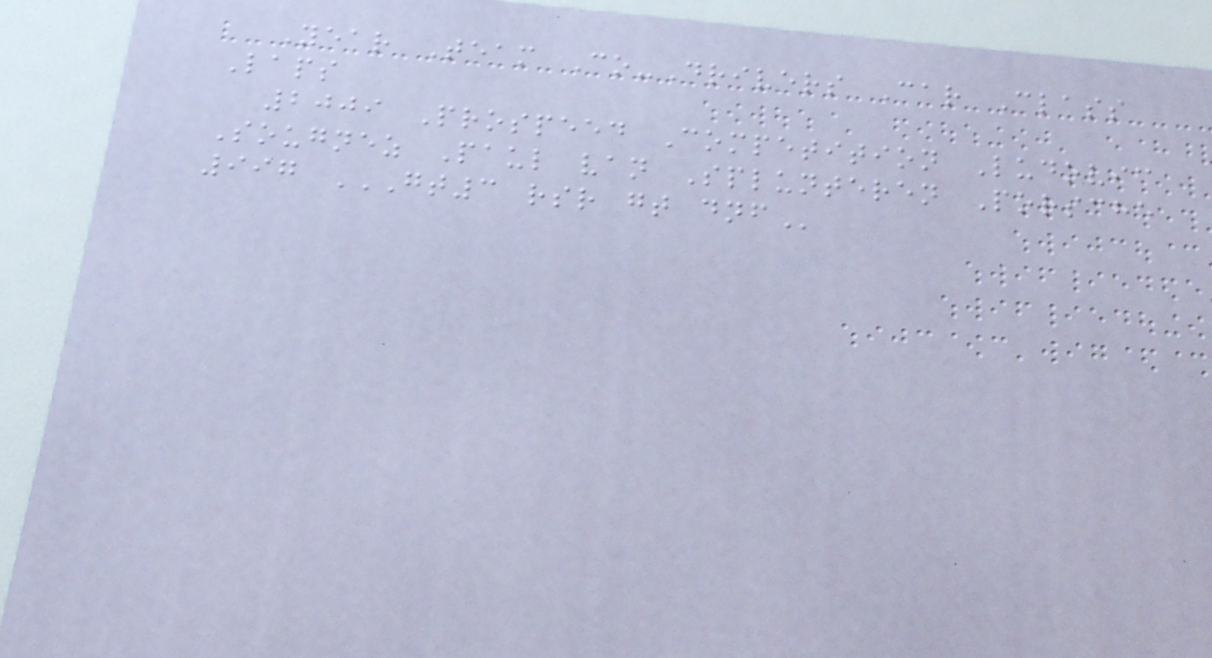Year Team Co-Drivers Car Class
Laps
2009 Prospeed Competition Ludovic
Sougnez Paul van Splunteren Porsche
997 GT3 RSR GT DNF
